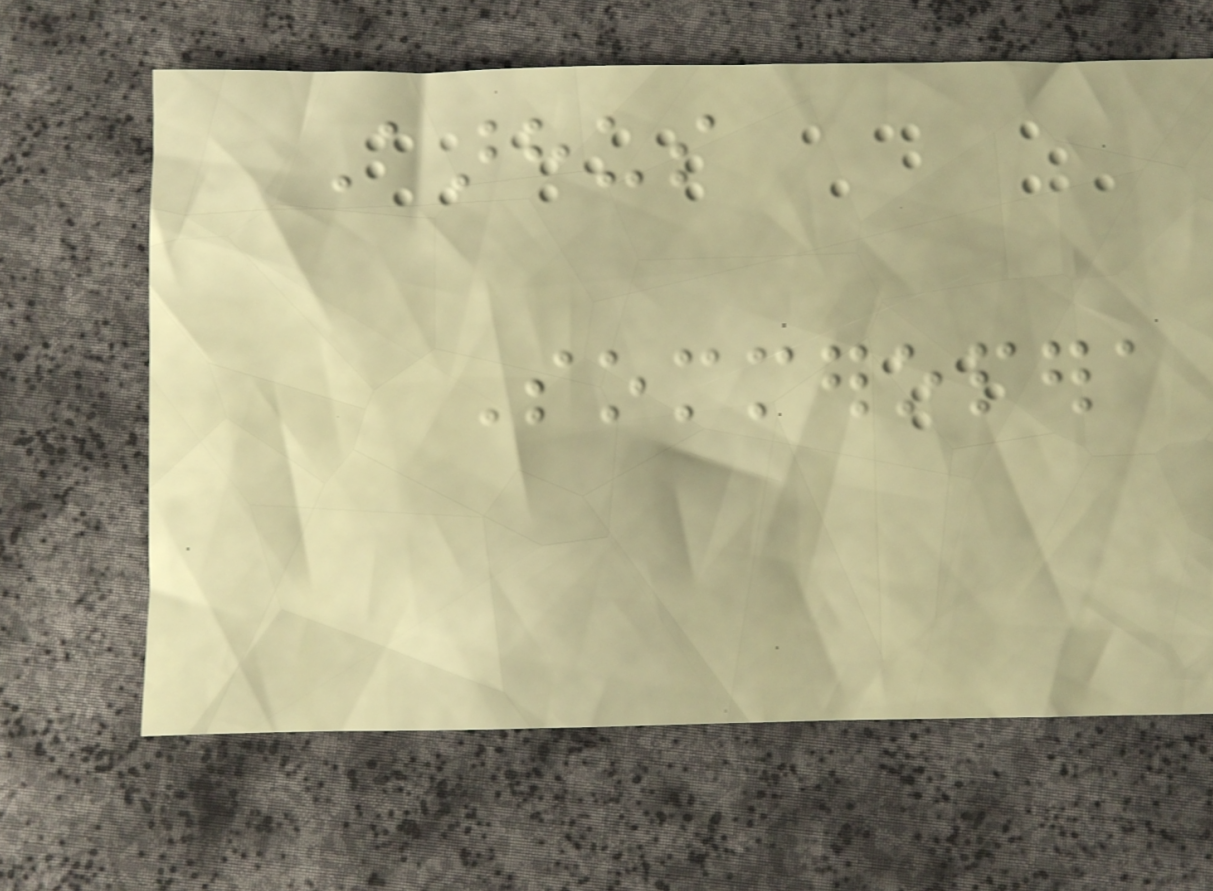Aarhus
Sommeropera
